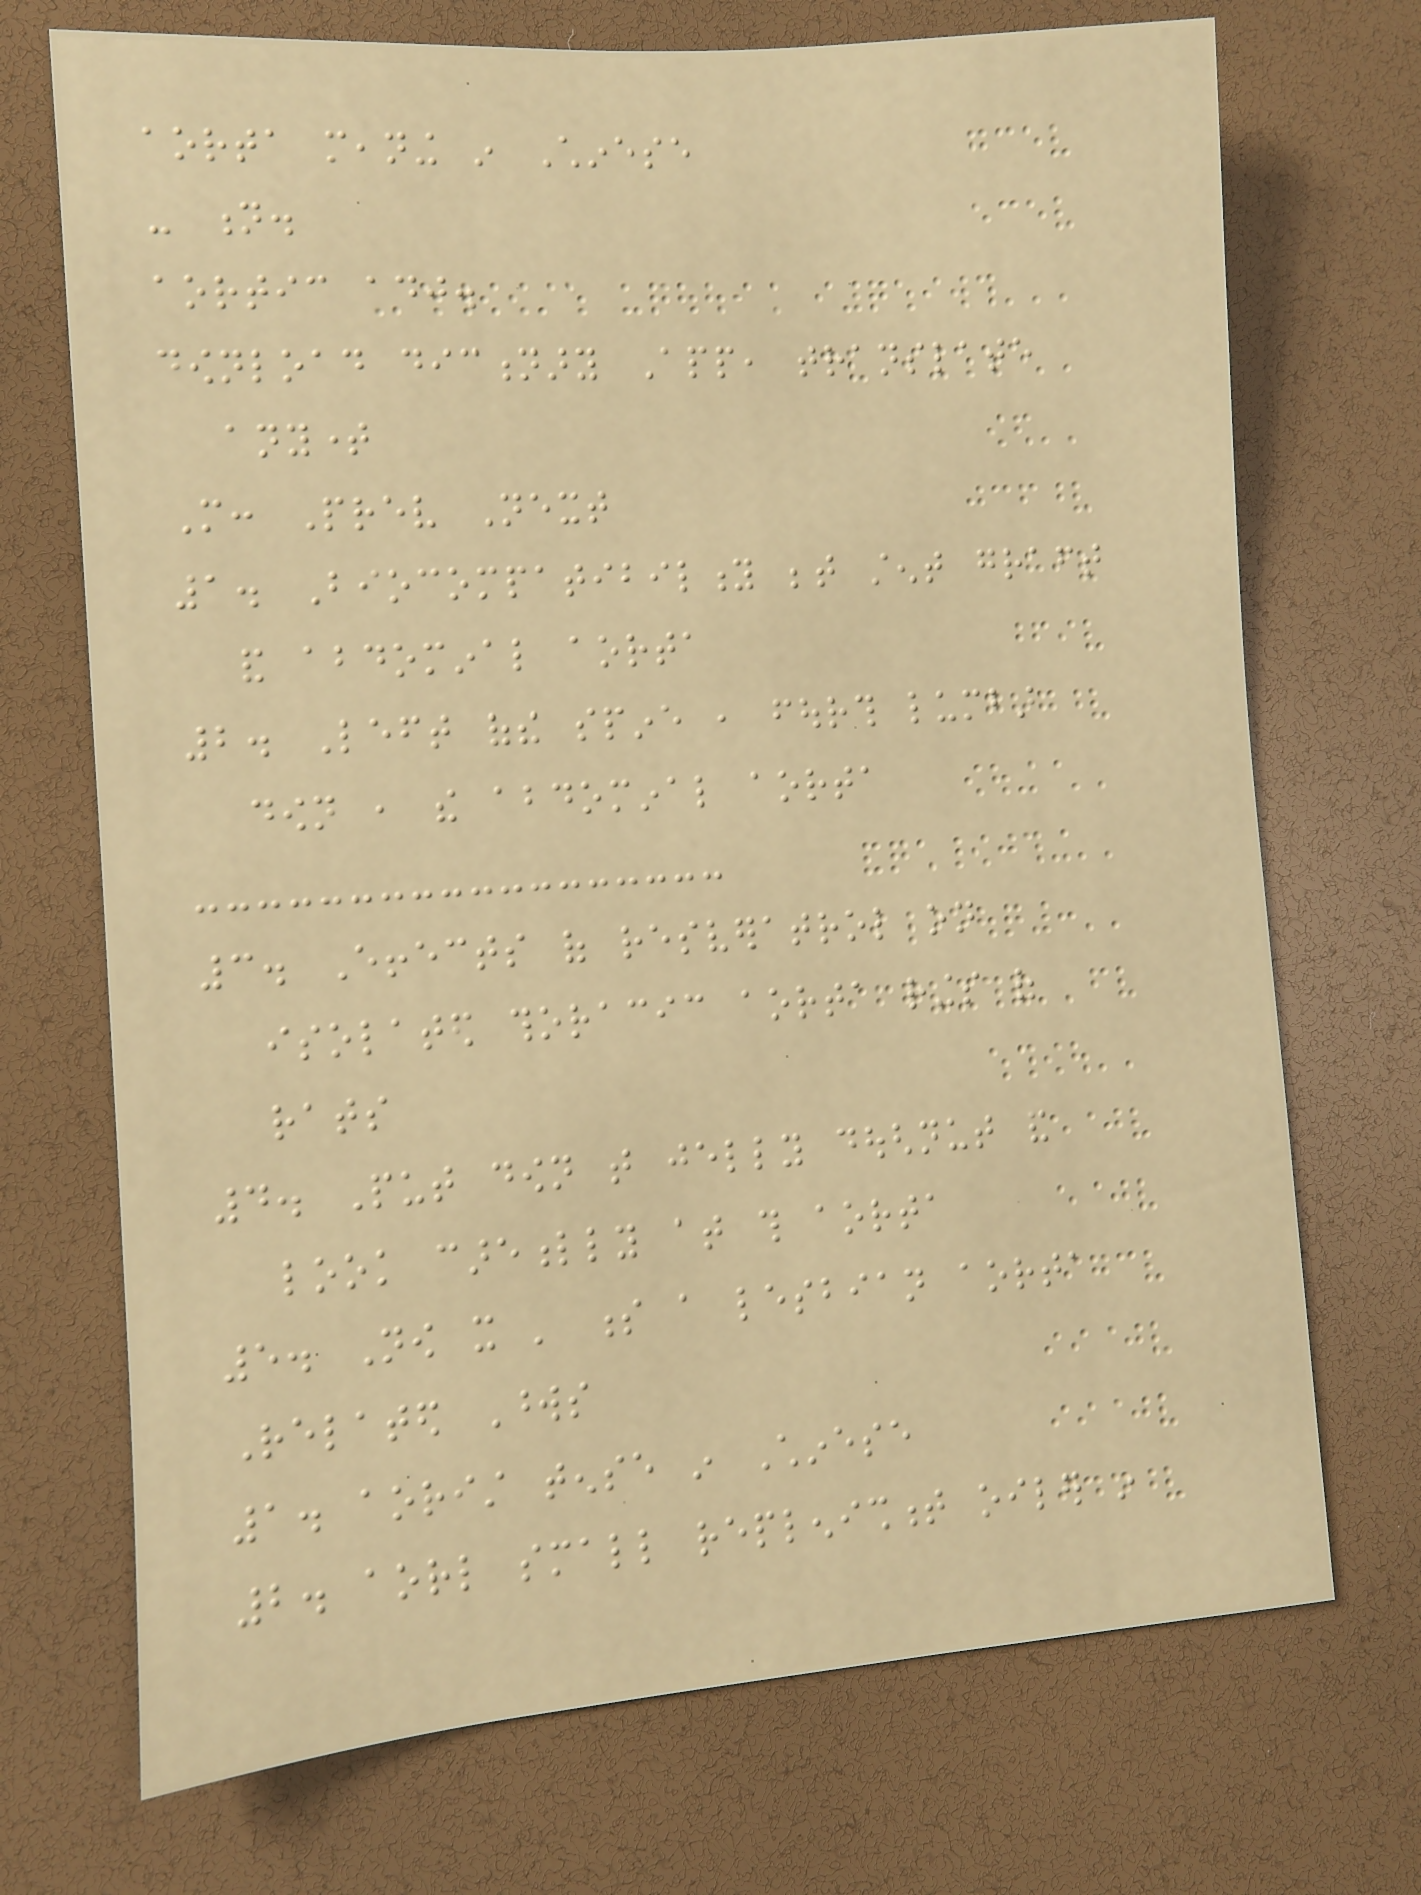aorta meaning in Chinese
- n.
aortic adj.
download dictionary App, translate
anytime
More: Prev Next
1. Biocompatibility between stent graft
and abdominal aorta
2. Left ofthe spine , fourth lumbar
down , the abdominal aorta
3. Effects of resveratrol on
isolated thoracic aorta rings of
rats
4. Put down that jelly doughnut and
look carefully at this aorta
5. Now it ' s a lesbian aorta
Related Words
1. aorist tense in Chinese
2. aorl small replenishment oiler in
